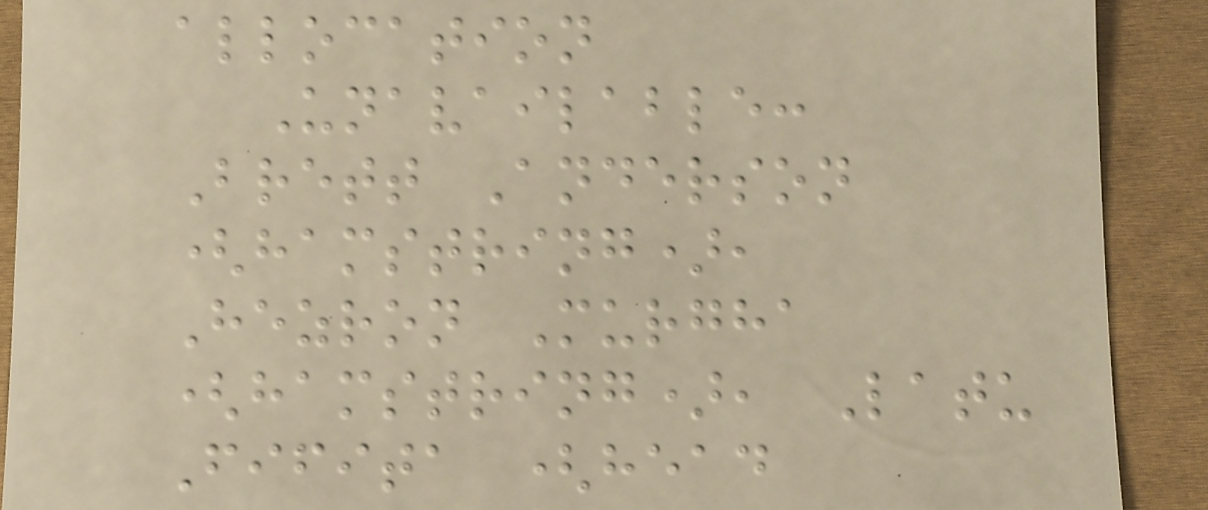allocation
Unavailable:
Brett Anderson
(hamstring),
Hezron Murgha
(hamstring), Latu
Fifita (head
